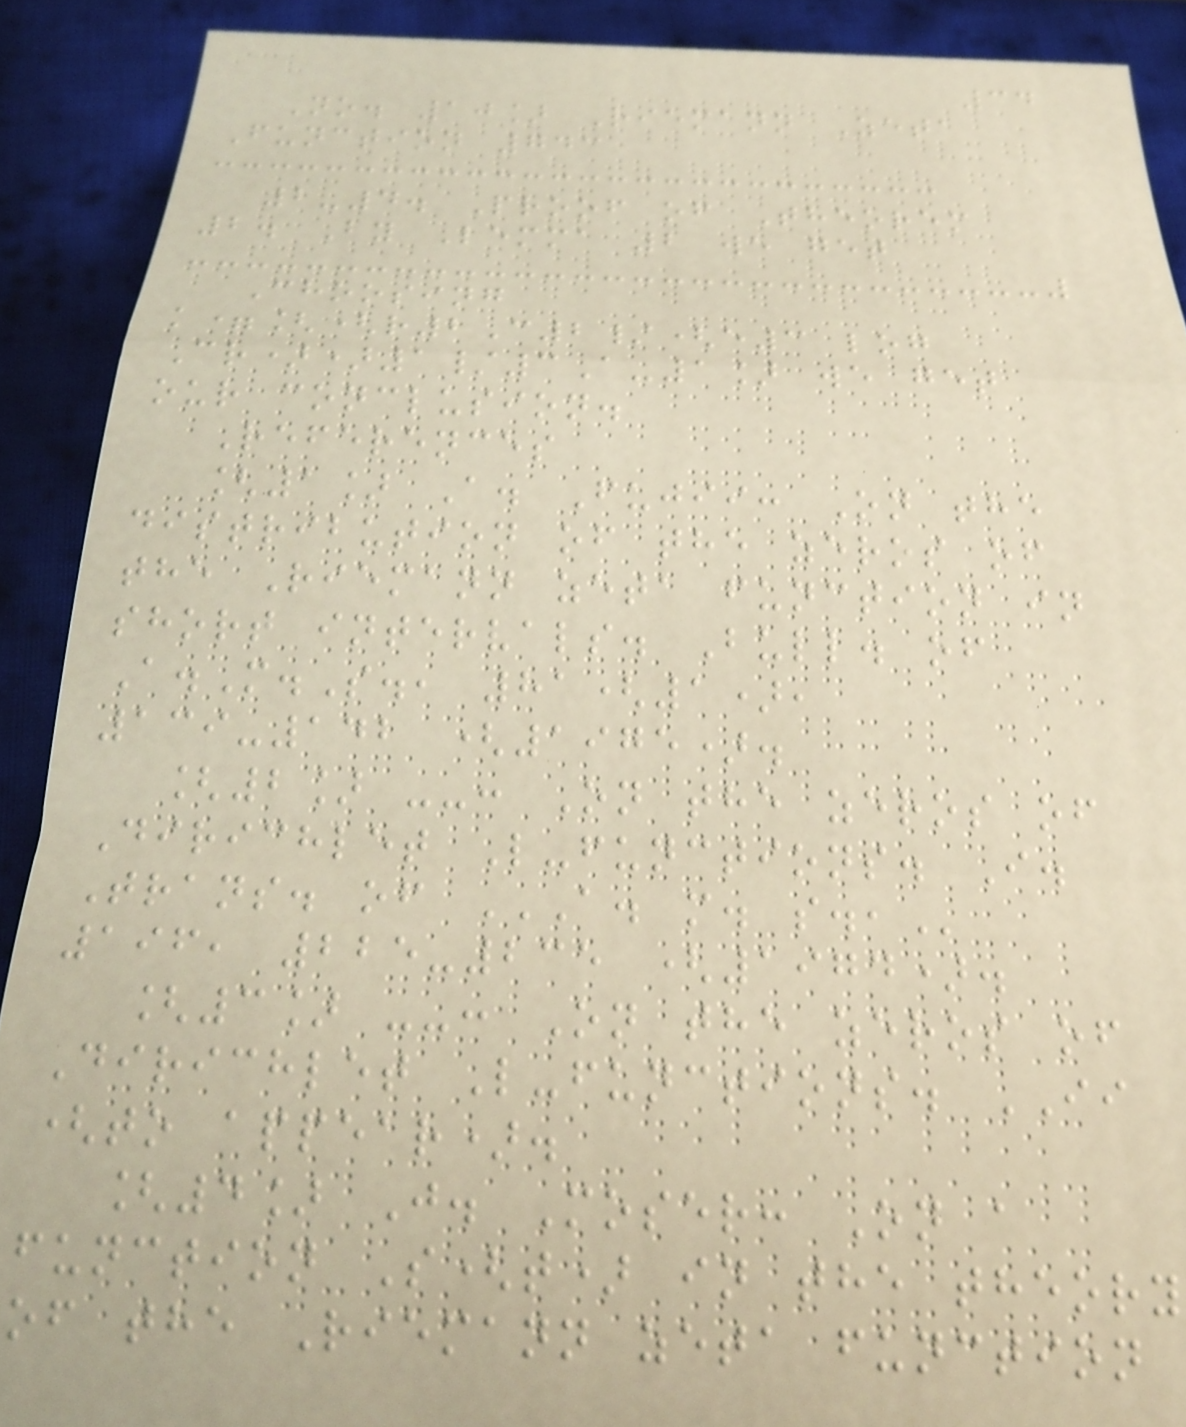34
No. 10] Riemann Zeta
Function 743
2-4. Proof of Theorem
2. By Lemma 2 we get
Choosing
k=[(r2C2/(e3 log
Cr))1/3A-1] we get
our conclusion.
References
[1] A. Fujii: On the
distribution of the zeros of
the Riemann zeta function in
short intervals. Bull. of
A.M.S., 81(1),
139-142 (1975).
[2] --: On the zeros of
Dirichlet L-functions. I.
Trans. of A. M. S.,
196, 225-235 (1974).
[3] --: On the zeros of
Dirichlet L-functions. II
(to appear).
[4] J. Moser: On a
function S(t) in the theory
of the Riemann zeta function
